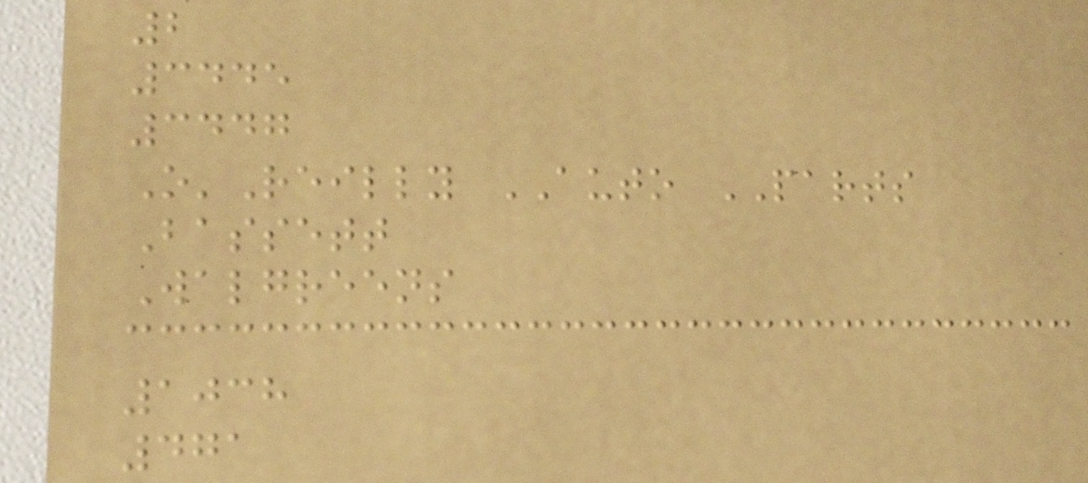2
3445
3447
O'Reilly AUTO PARTS
Bassett
Walgreens
1038
471
